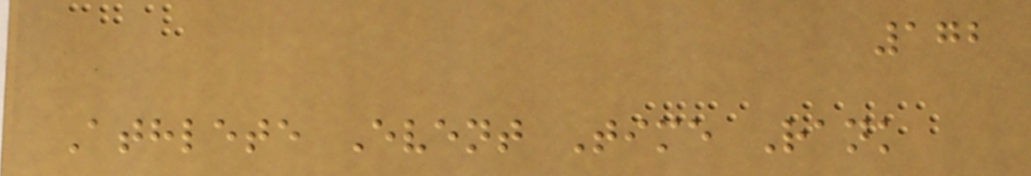172
Athlete Event Time Rank
